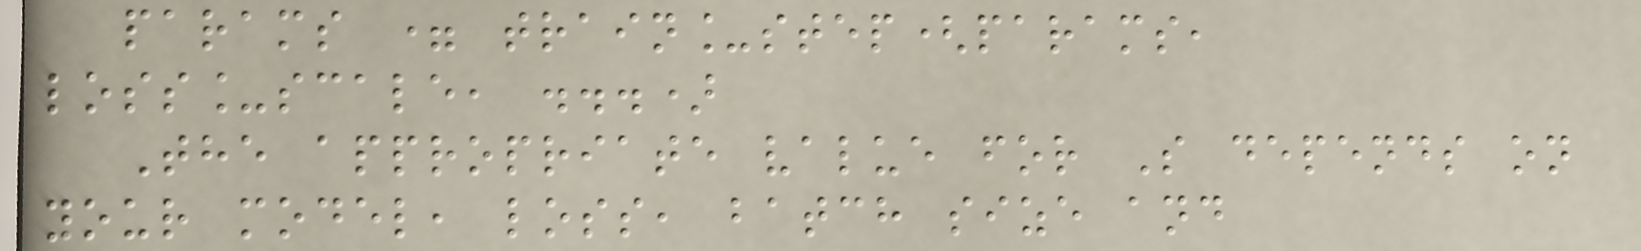params = train_step(params,
loss_scale, ...)
The appropriate value for S depends on
your model, loss, batch size and
